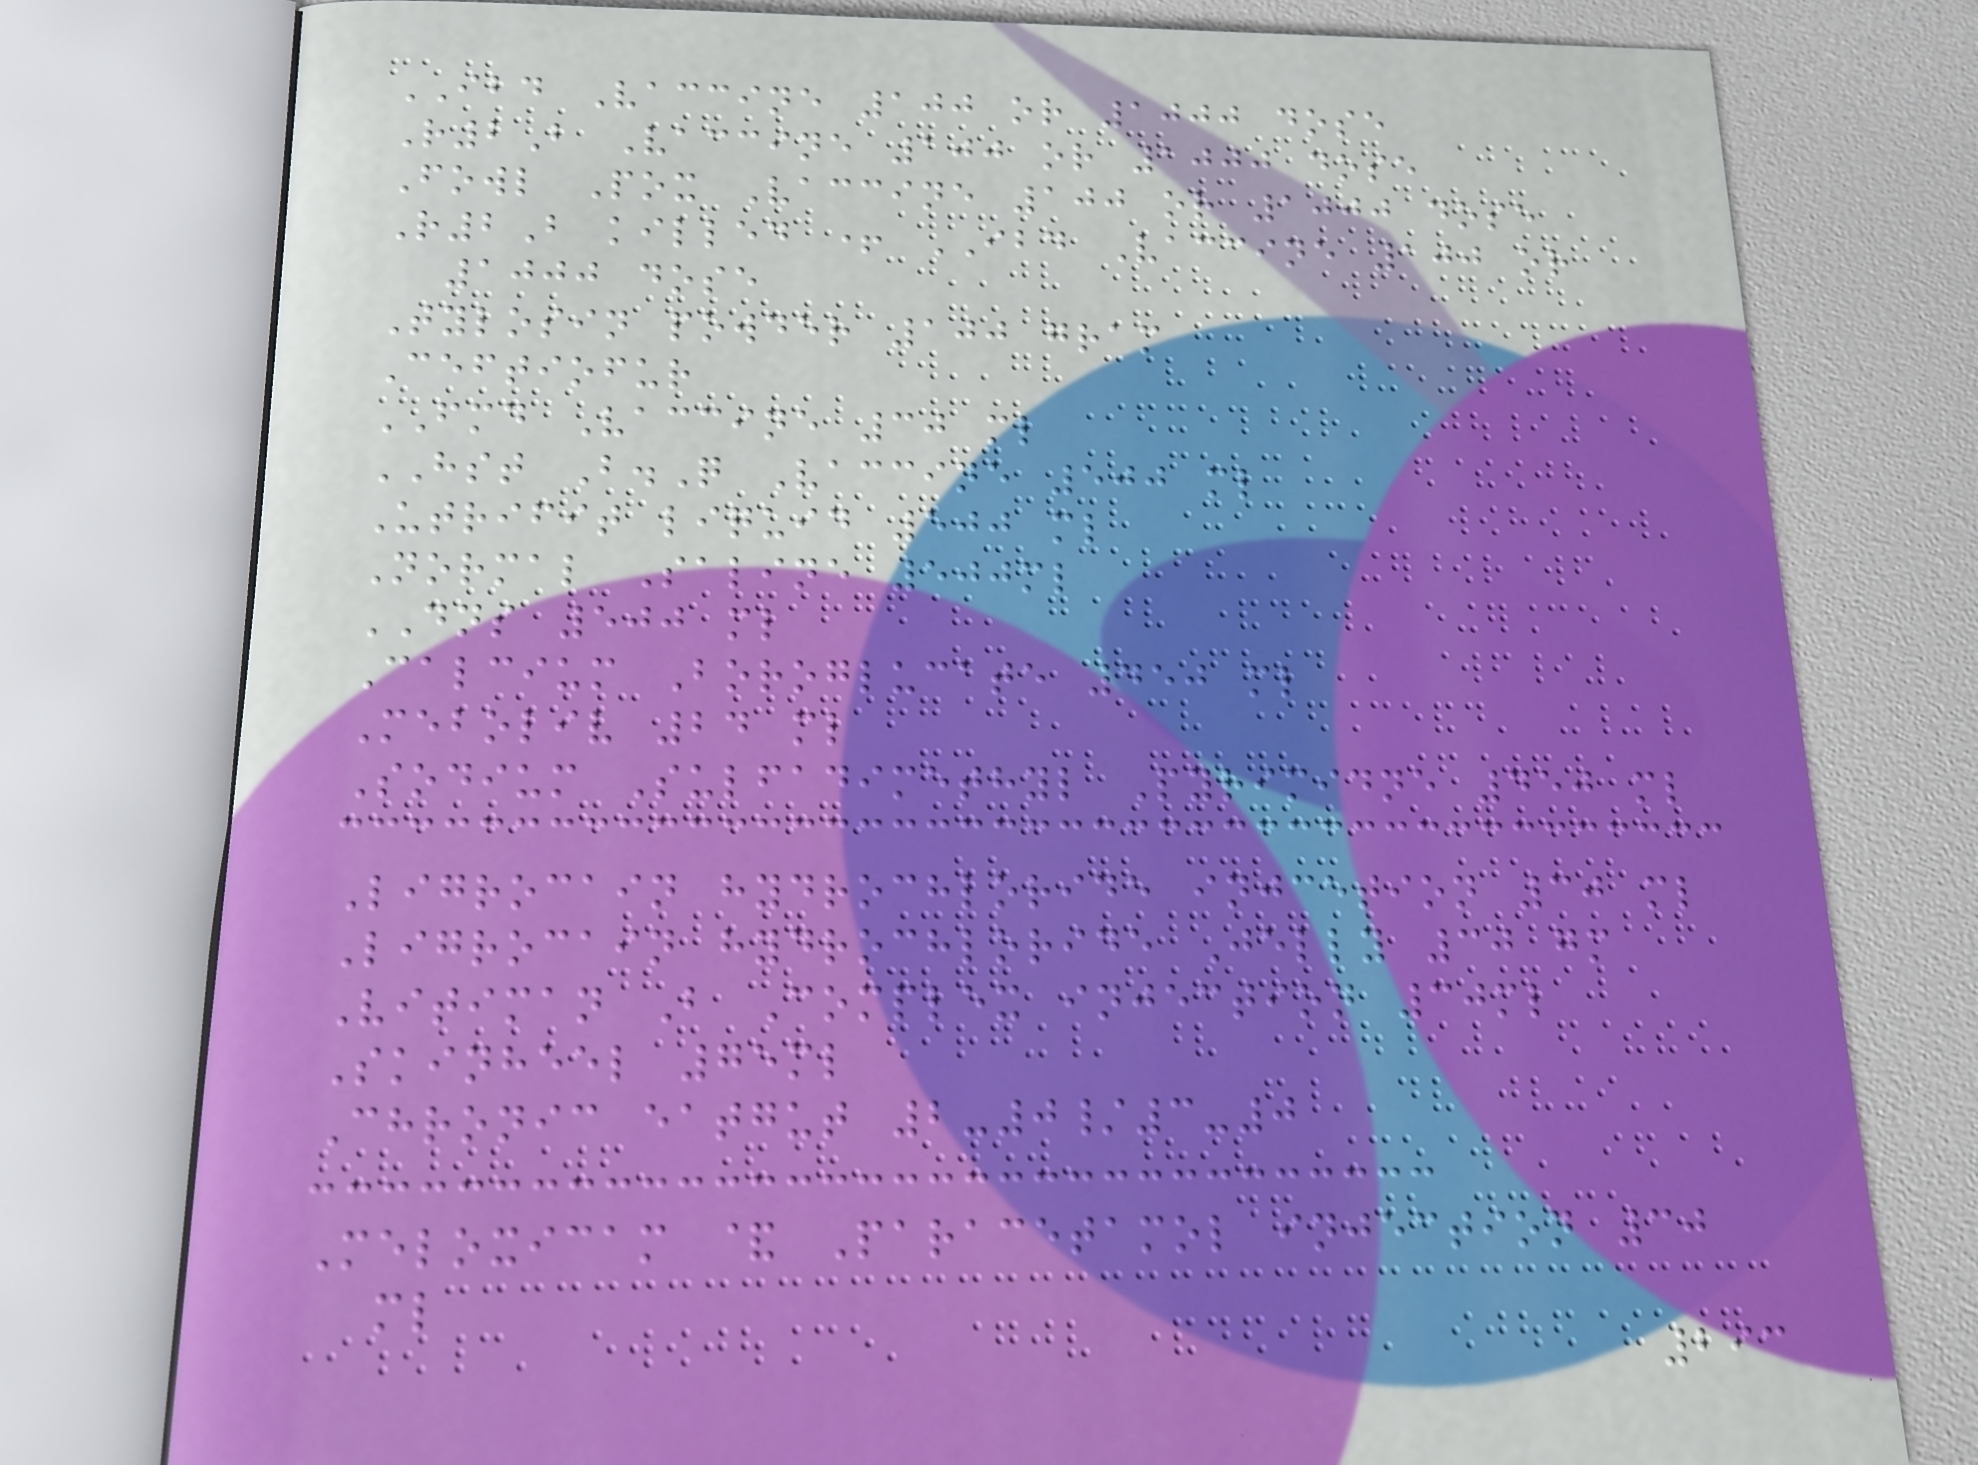IBD Vaccine 100 or 1000 dose
R2B Vaccine 100 or 1000 dose
Fowl Pox Vaccine 100 or 1000 dose
R2B killed + IBD Vaccine 100 or
1000 dose
Tylosin powder 100 gram
Ceftiofur
FMD Vaccine 30 ml
HST B.Q Vaccine 500 ml
Utrifit liquid 500 ml
Normal Saline 500ml
DNS 500 ml
Calcium Boroglucate 450 ml
Meboliv 24 ml
Sodium Sulfadimethyl Pyrimidne 450 ml
Ligrocain hydrochloride injcetion 30 ml
Ligrocain hydrochloride Jelly 30 gm
Vitiman B Complex injection 30ml
Skinheel 75ml
Chronic eatgut 2-0/3-0
Meloxicam & Paracetamol injection 30
ml
293
